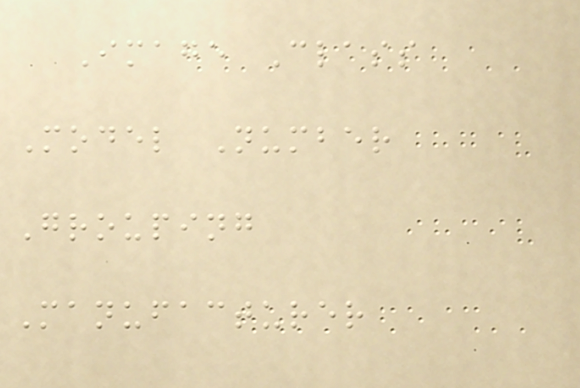Image Class
Model Number
Grouping
Manufacturer
